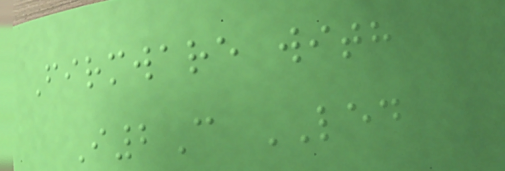Firmware with
I2C LED
